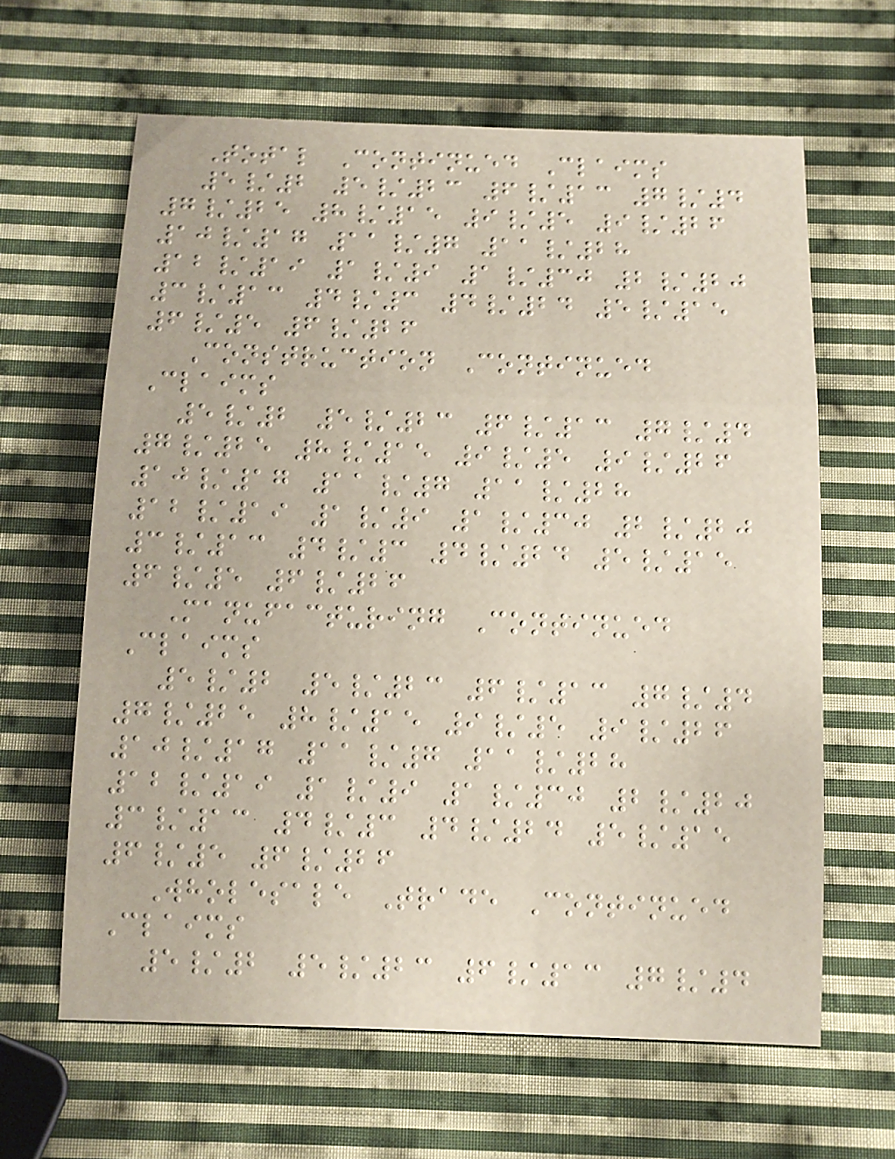Total Continued Claims
5/2 5/23 6/13 7/4
7/25 8/15 9/5 9/26
10/17 11/7 11/28
12/19 1/9 1/30 2/20
3/13 4/3 4/24 5/15
6/5 6/26
Construction Continued
Claims
5/2 5/23 6/13 7/4
7/25 8/15 9/5 9/26
10/17 11/7 11/28
12/19 1/9 1/30 2/20
3/13 4/3 4/24 5/15
6/5 6/26
Manufacturing Continued
Claims
5/2 5/23 6/13 7/4
7/25 8/15 9/5 9/26
10/17 11/7 11/28
12/19 1/9 1/30 2/20
3/13 4/3 4/24 5/15
6/5 6/26
Wholesale Trade Continued
Claims
5/2 5/23 6/13 7/4
